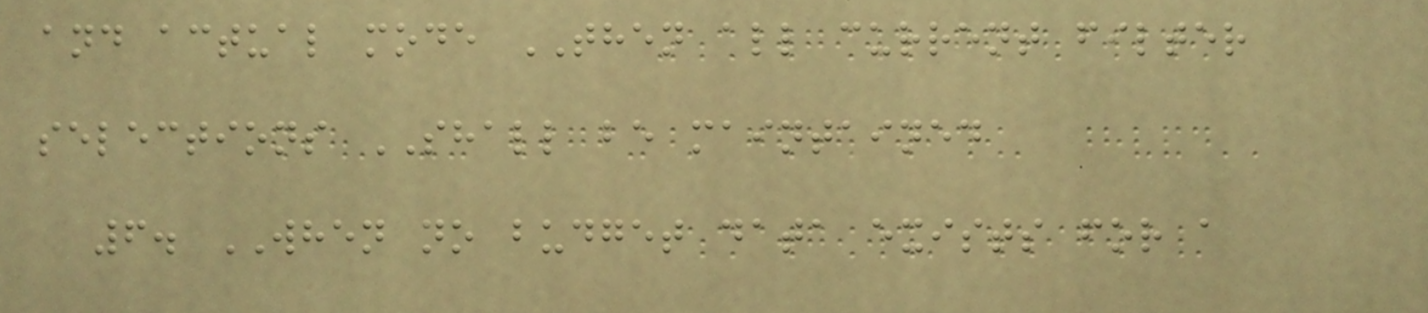and actual mode THEN all current filter
selections SHALL be maintained
6. WHEN no budget data exists for a
